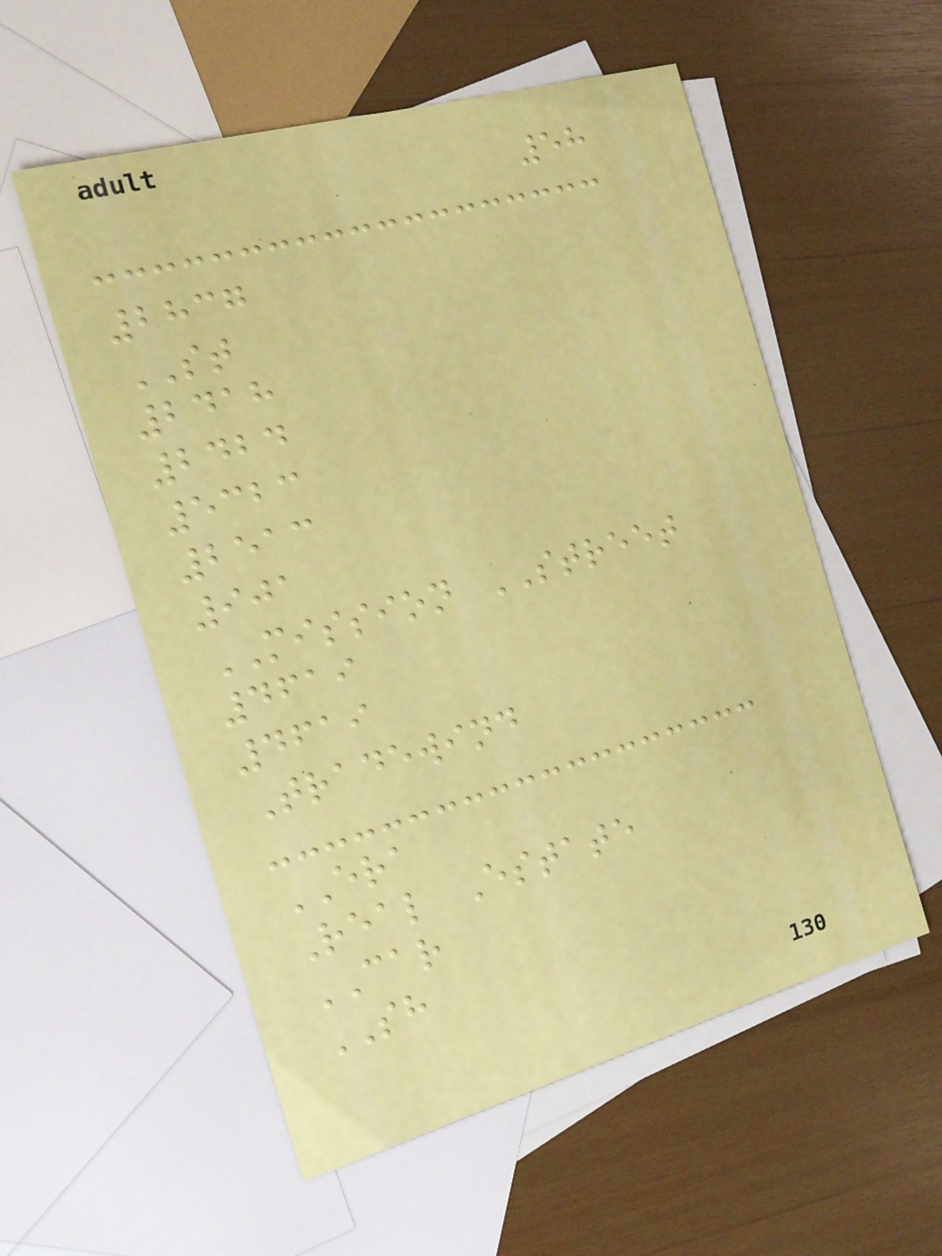58
2837
ST
2418
2424
5323
2513
901
MISSION STREET
4619
4619
Tradewind
ERA
Real Estate
CAR
SH
